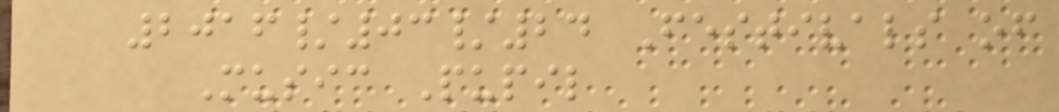2016/03/24 Festivals of
Music Pupil
